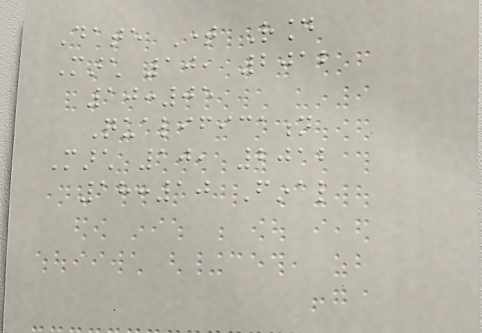Date Time Round
March 10, 2012
10:05
Qualification
March 10, 2012
18:10 Final
